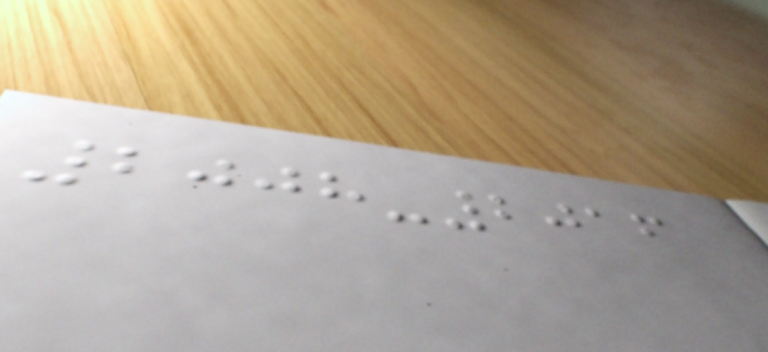2008-2016
